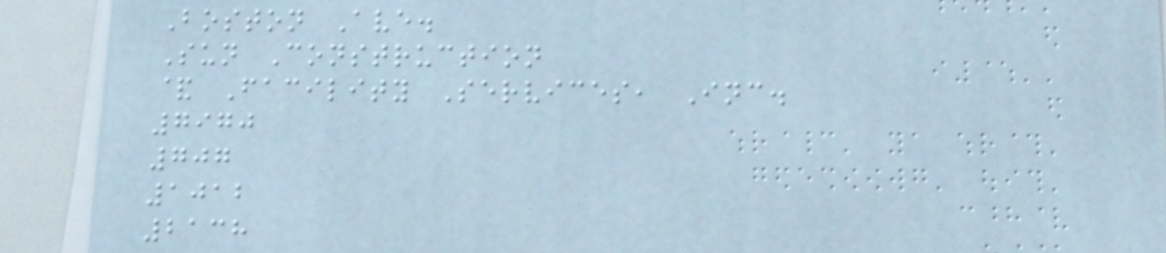Boston Ave.
Sun Construction
& Facility Services, Inc.
7970
707
1012
2138
